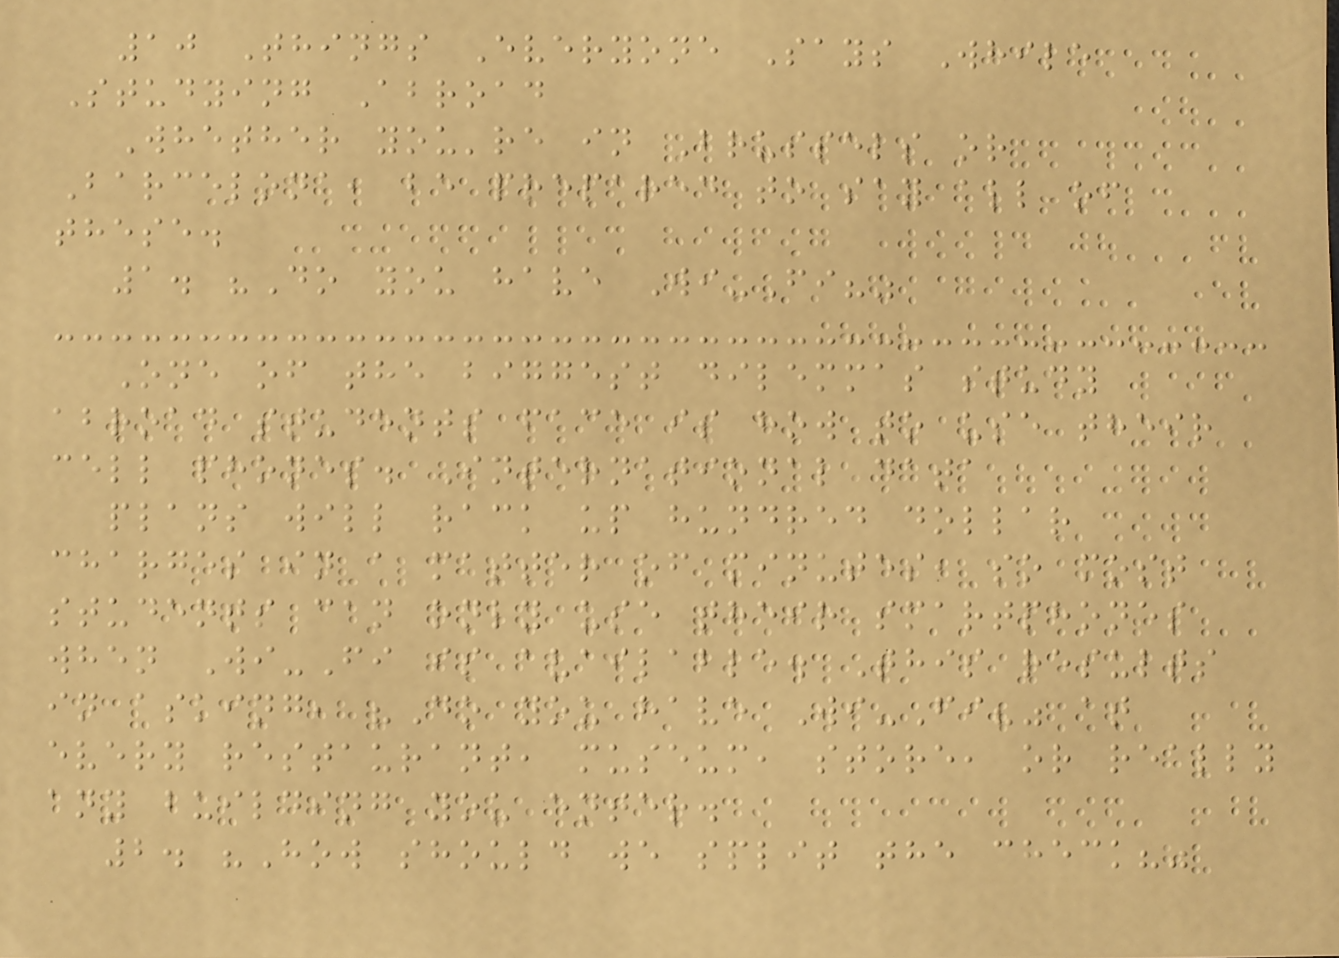10 Things Everyone Says While
Studying Abroad
Whether you're in Brussels or
Barcelona, be prepared to say all of
these.
1. "Do you have Wi-Fi?"
One of the biggest dilemmas study
abroad students face is how to use their
cell phones. International data
plans will rack up hundred dollar
charges in a matter of minutes, so most
students can only use their smartphones
when Wi-Fi is available. This results
in asking, "Do you have Wi-Fi?" at
every restaurant, museum, store, or really
any building you enter.
2. "How should we split the check?"
